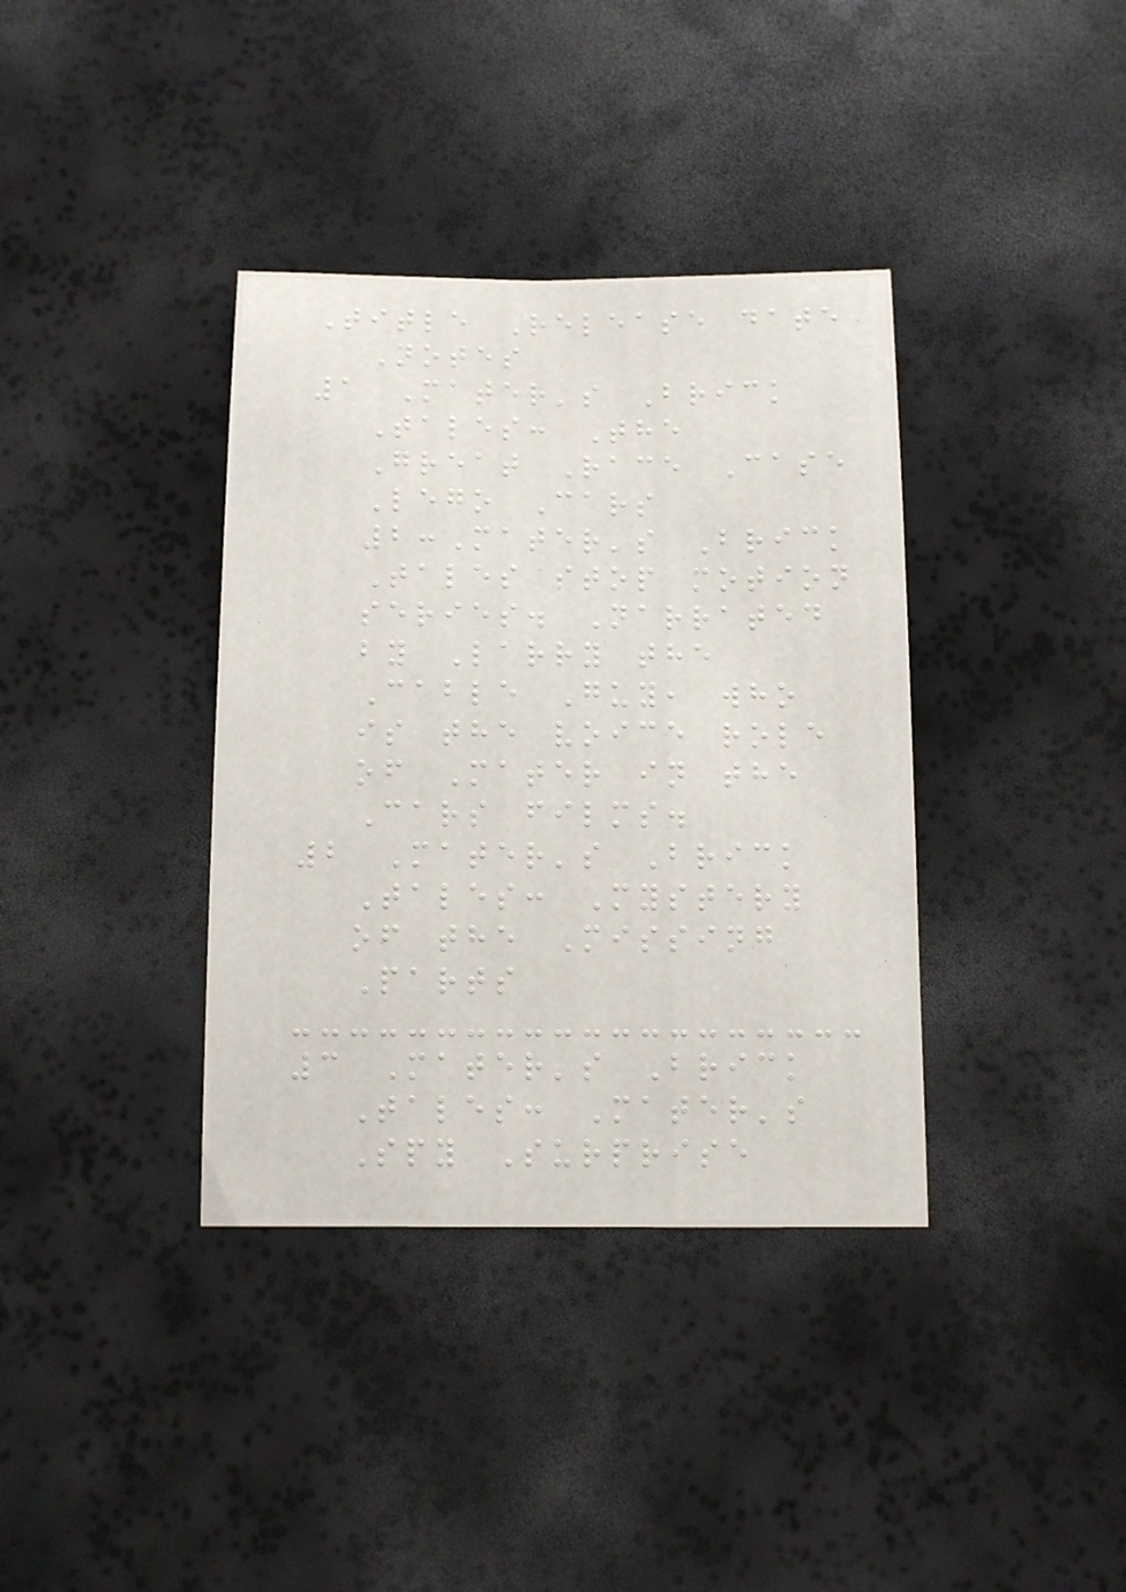Title Release date
Notes
1 Mater's Brick
Tales: The
Great Race Case
Lego Cars
2:Mater's Brick
Tales stop motion
series. Narrated
by Larry the
Cable Guy, who
is the voice role
of Mater in the
Cars films.
2 Mater's Brick
Tales: Mystery
of the Missing
Parts
3 Mater's Brick
Tales: Mater's
Spy Surprise
